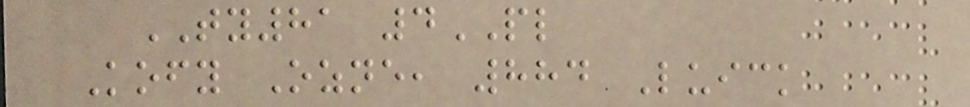TY81 4PL
Kofy Ozne, 884 Luick
